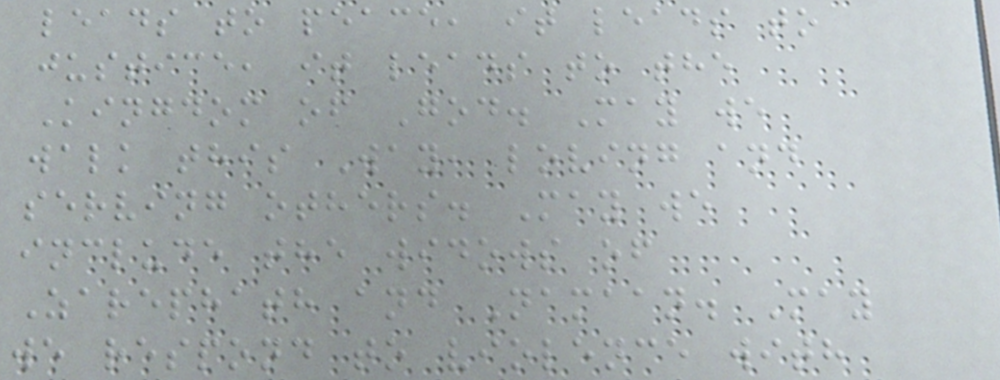leads to peace, it leads to
justice, it leads to the
Kingdom of God. May we
walk this Way, loving and
serving others. May we
include the widows of
Zarephath and Namaan. May
we respond to violence with
